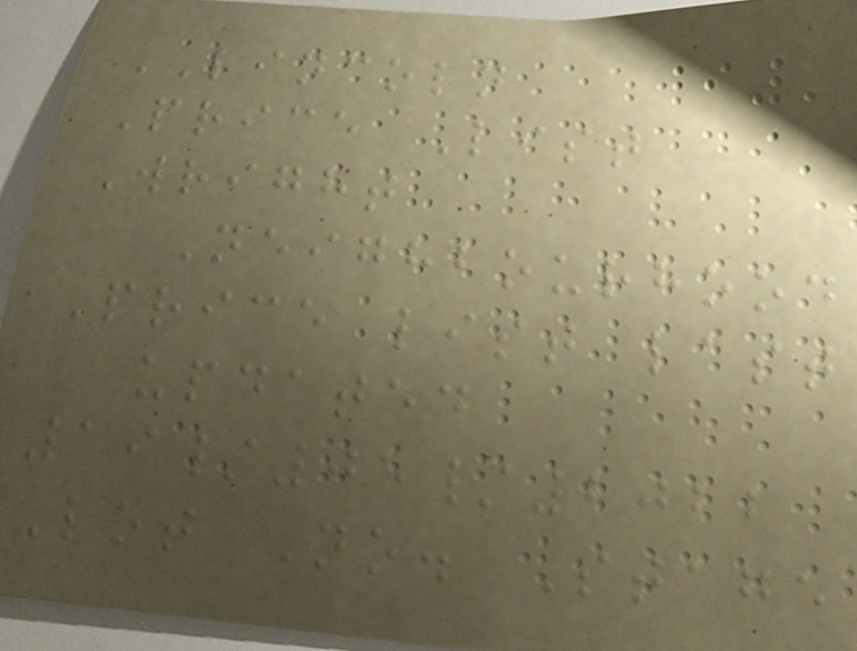LINCOLN
Price List
Wright
Neighbourhood
Price list last
updated
19/05/2022
Lot No. Stage
